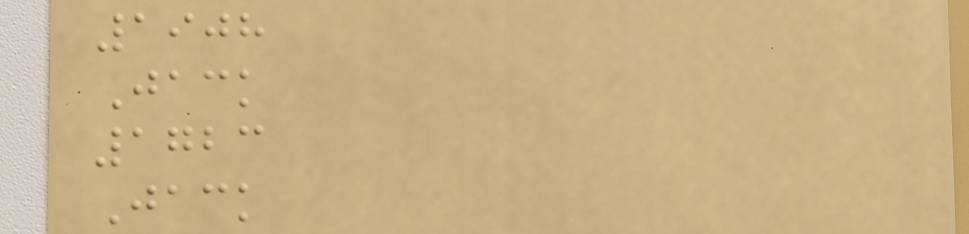1908
Jack
1723
Jack
